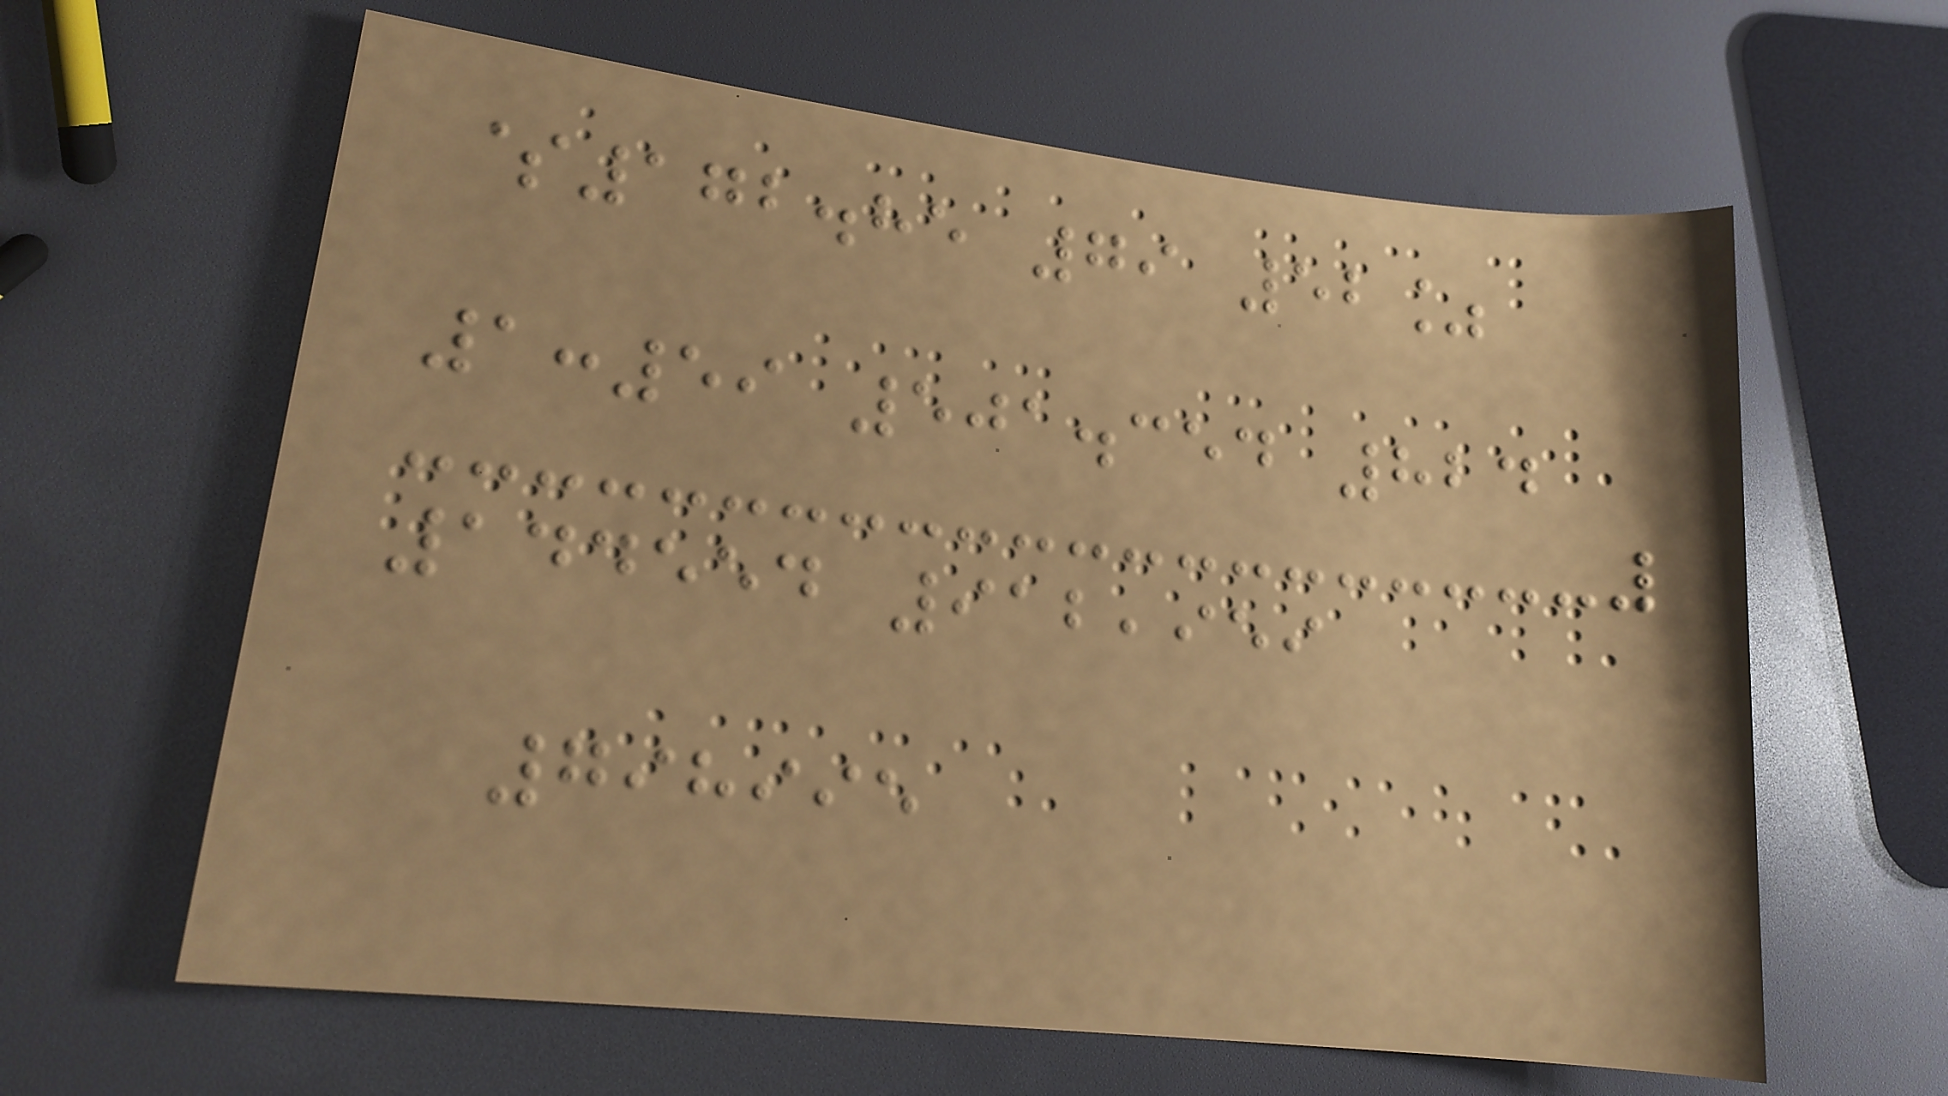$172.85 79 52%
1:59 501.354 824
144554 912,959
798995
